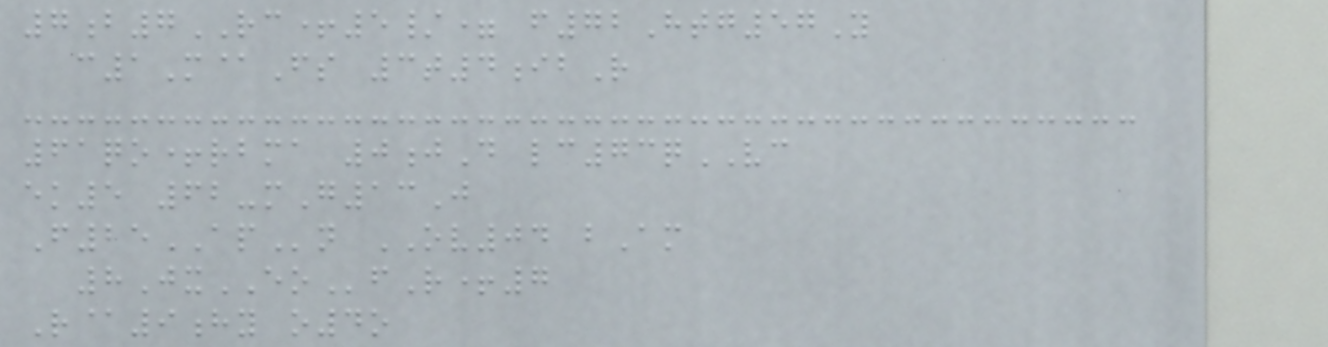7b7RC+5/= f72Htg57Y
c1M@Fs 3t4ibR
61qo+rbma 0jD lc73qVC
ek5 62-mG13J
F25APn OV04 bAm
8JxEOfR+7
R@9hy o4o
